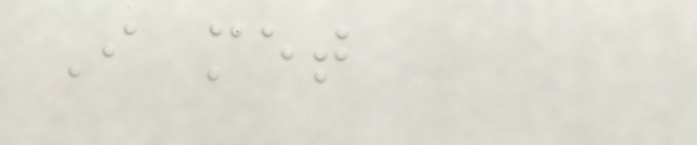I met
